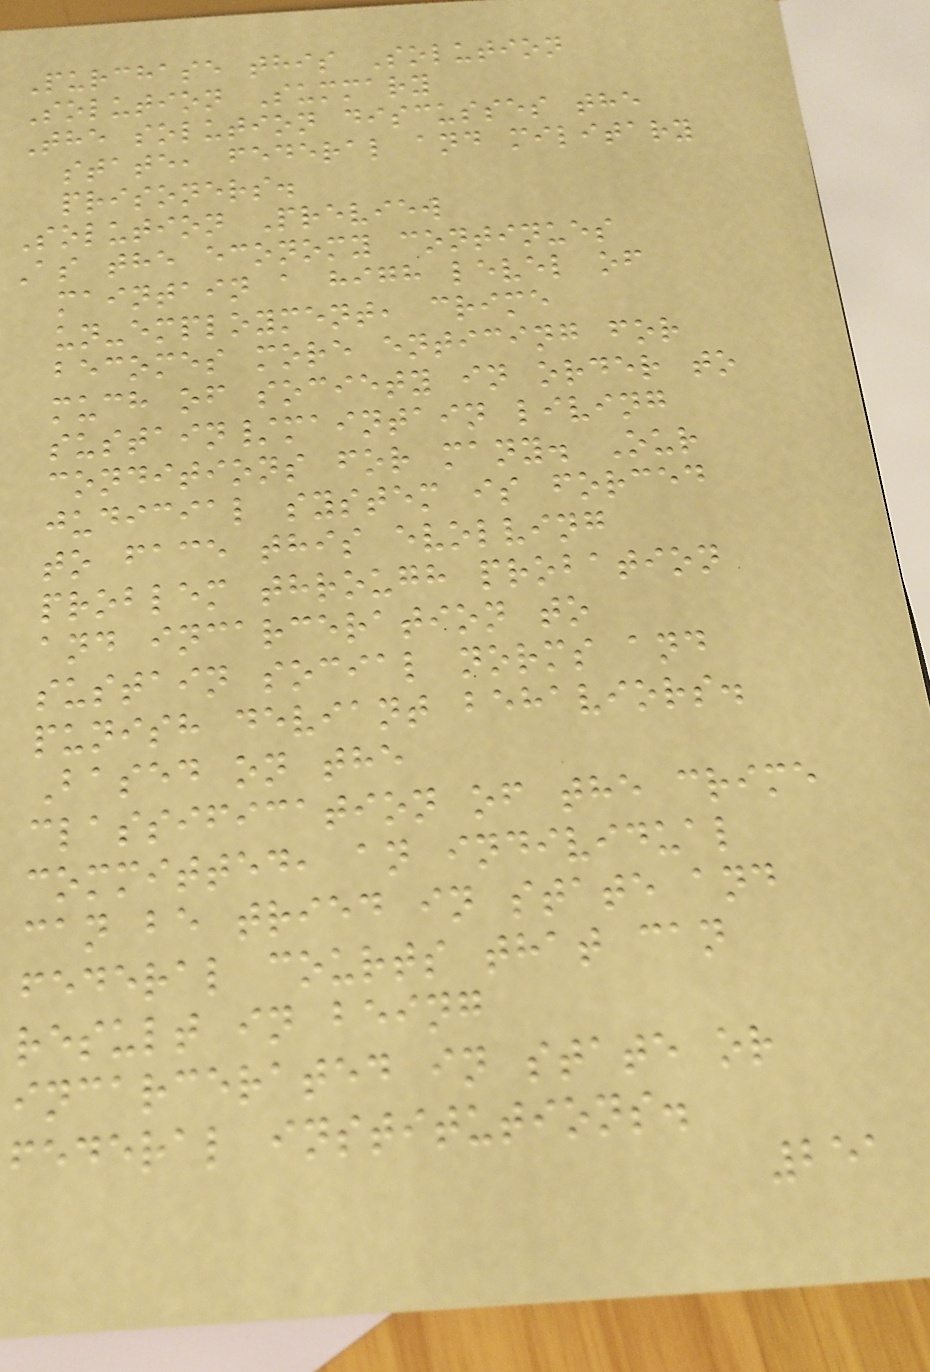Purchase this Solution
Solution Summary
The solution discusses the
state, federal and military
prisoners.
Solution Preview
As the economy continues
maintain a high level of
un-employment, crime
becomes more enticing for
much of society in order to
sustain/maintain living
conditions for many. Our
judicial system is forced
to face this evolving
problem through probation
and incarceration to
sustain social norms and
punish deviant behaviors.
Based on the
classification of the crime
committed, an individual
can be tried in state and
federal courts that can
result in being
incarcerated in state or
federal institutions.
251
